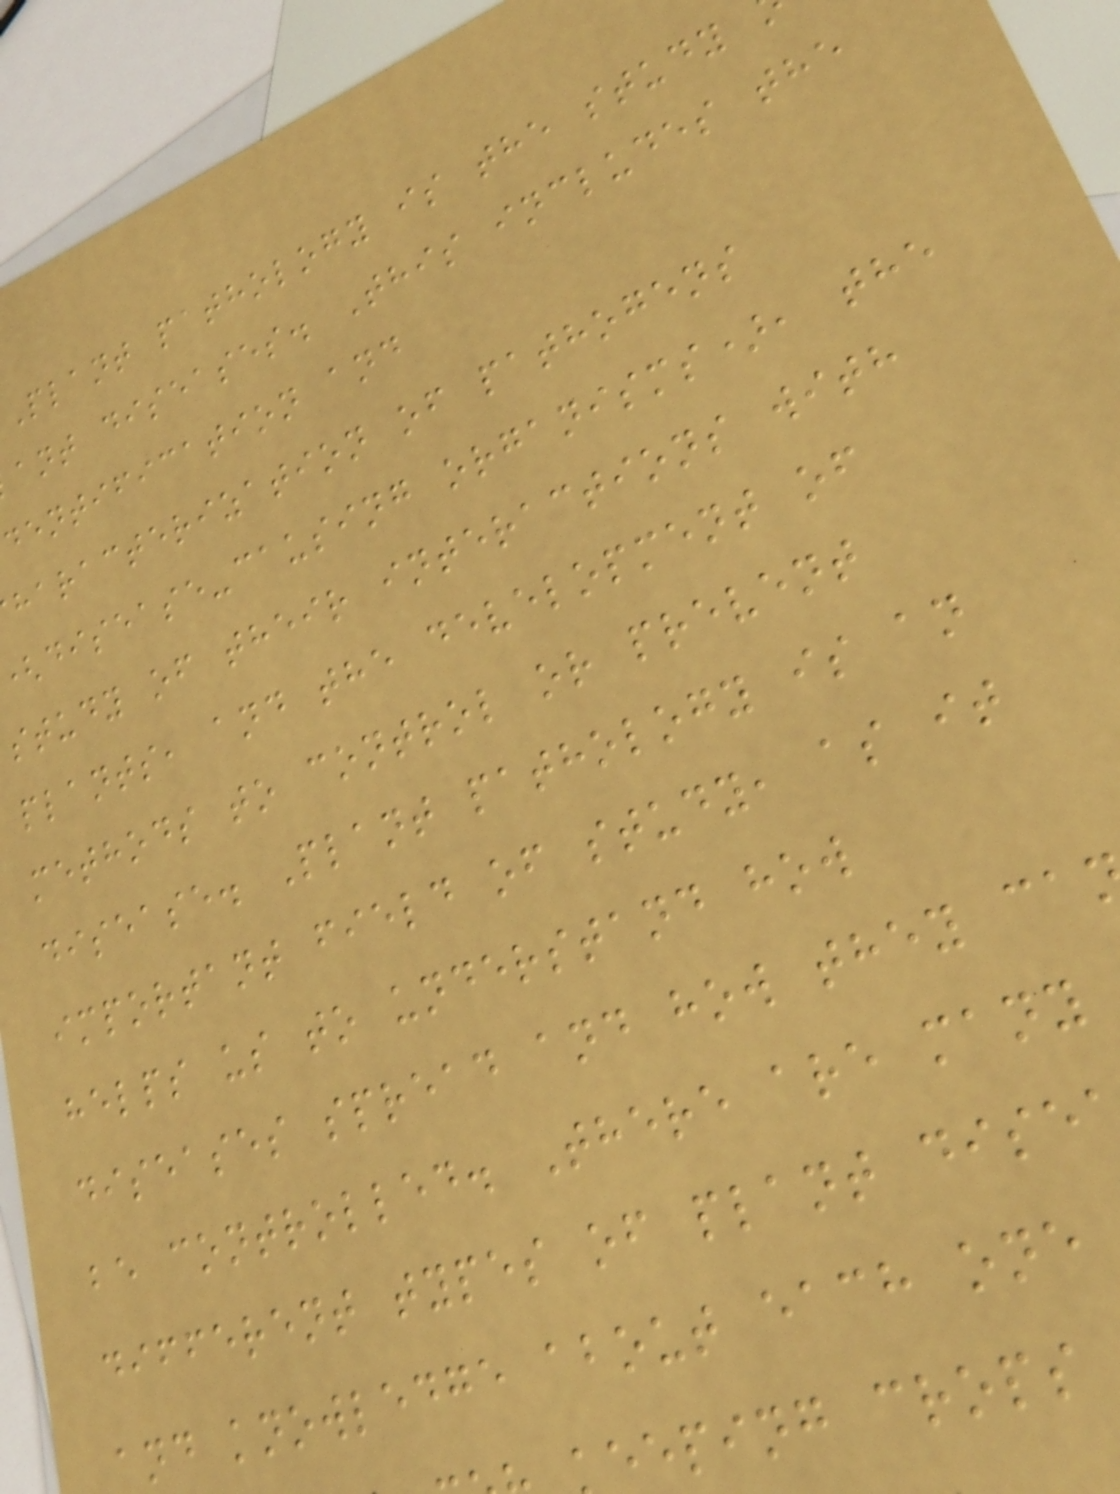Plant pathology is the study
ant diseases. This includes the
dentification and
haracterization of pathogens
disease-causing organisms), the
study of their interactions with
plants, and the development of
methods to control or prevent
disease. Plant pathology is an
important field of study, as it
helps us to understand how
diseases spread and how they ca
be controlled. There are many
different types of plant dise
and knowledge about each one
eeping crops
